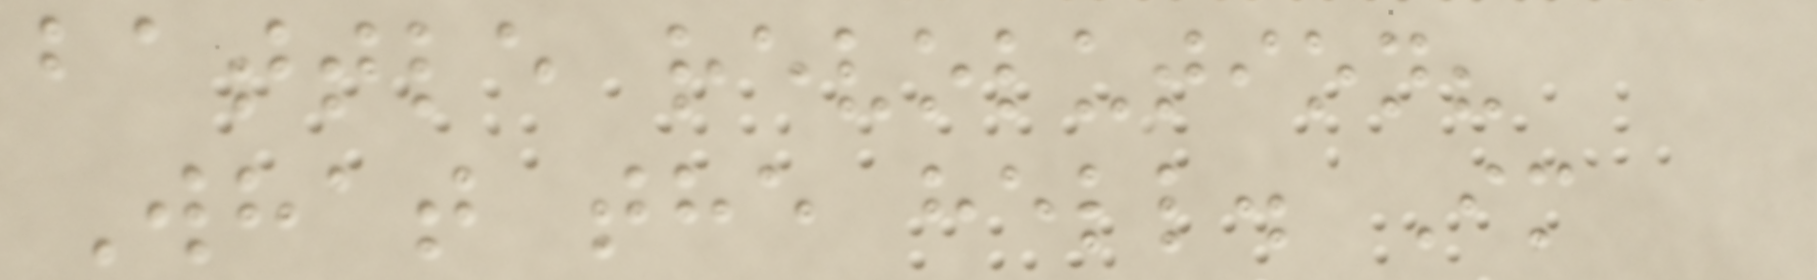battle revolution?
What the hell. Im
